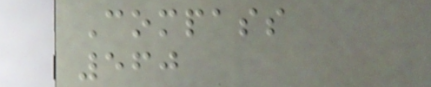Compass
560
